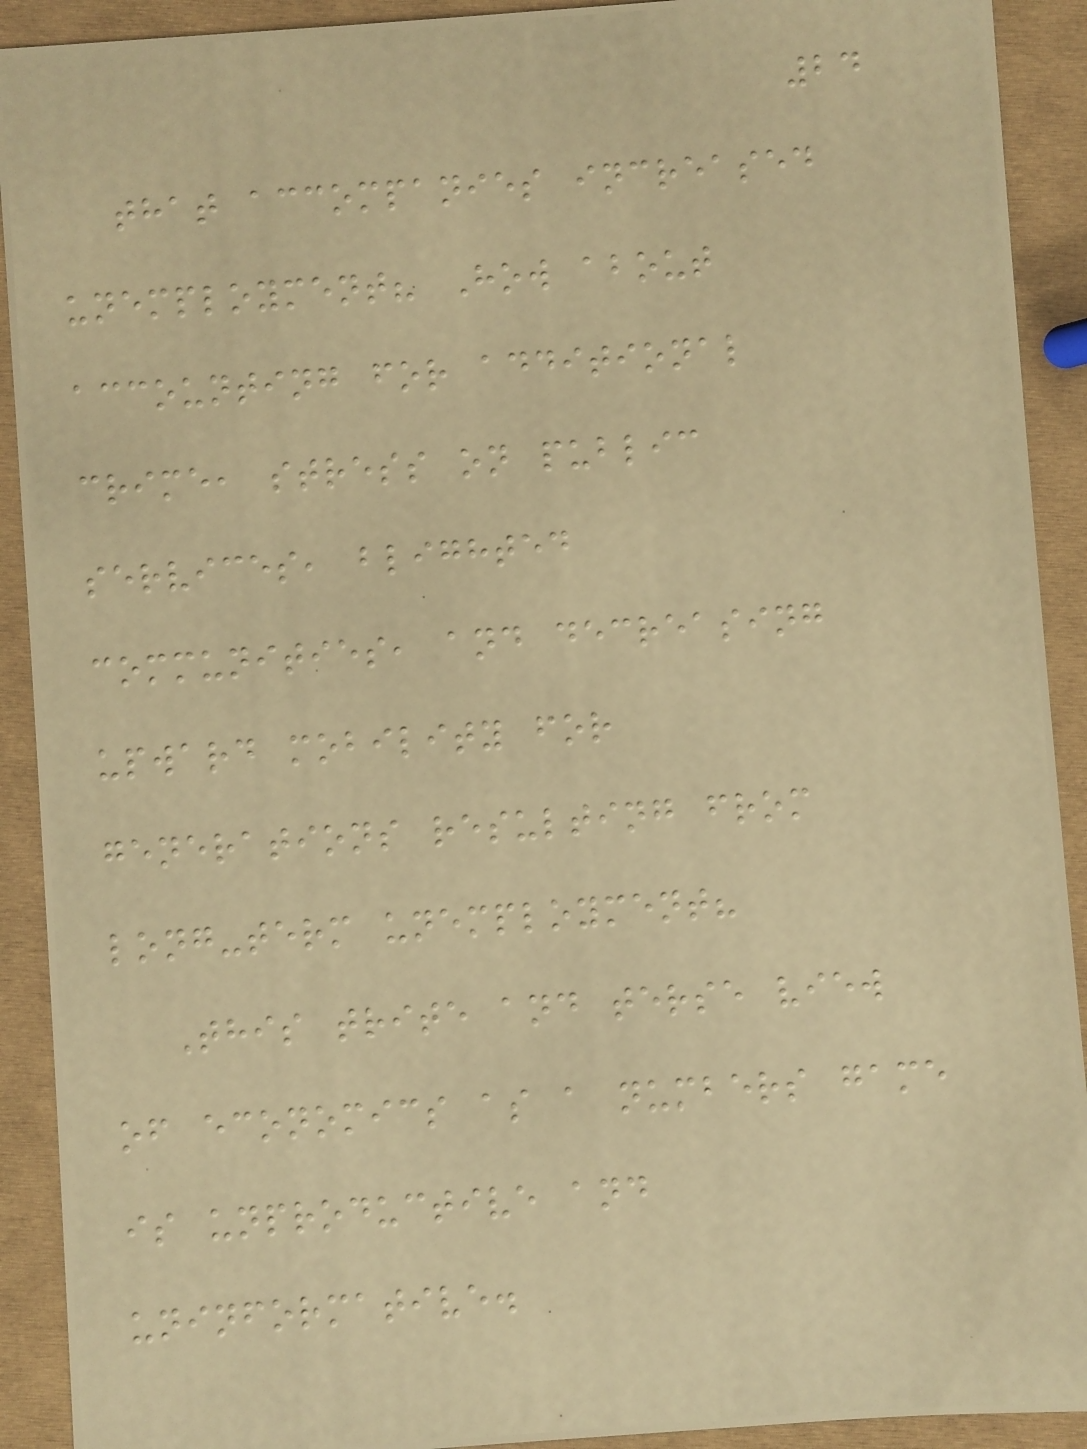24
that accompanies increased
unemployment? How about
accounting for additional
crime, stress on public
services, blighted
communities, and decreasing
upward mobility for
generations resulting from
long-term unemployment?
This trite and terse view
of economics as a numbers game
is unproductive and
uninformative.
